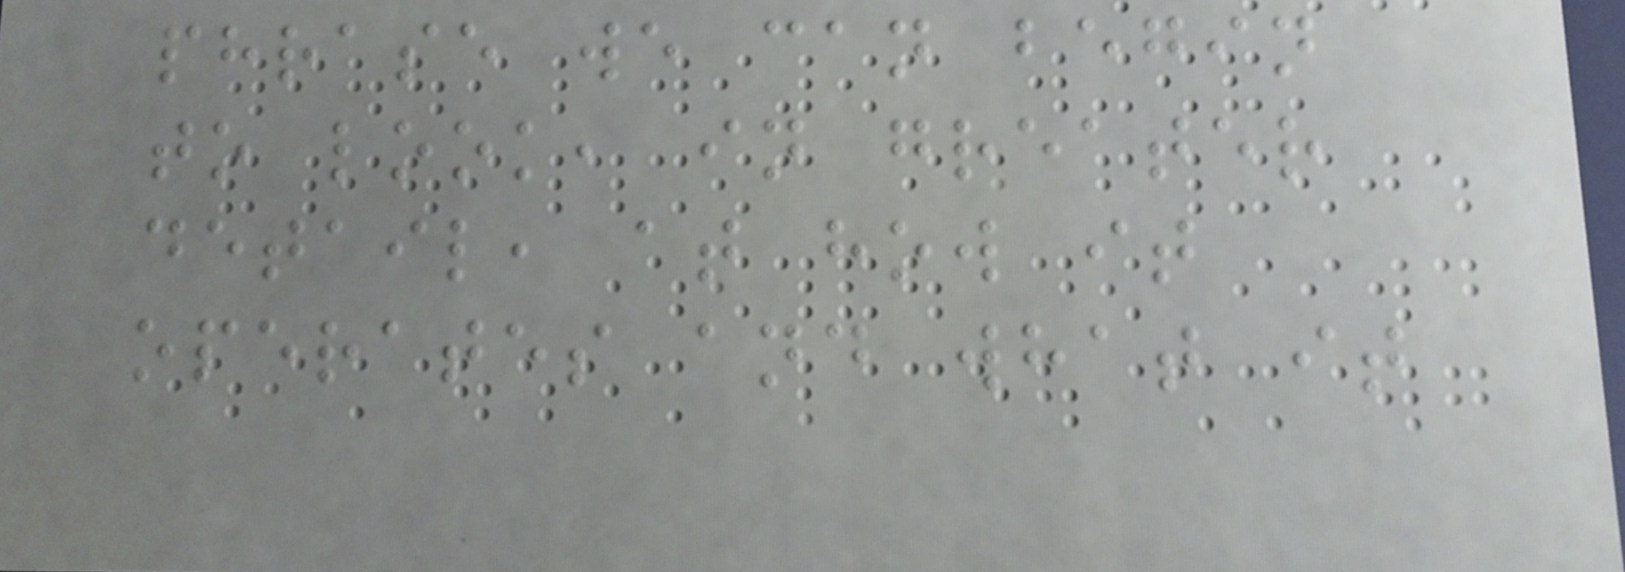phrase we can begin
to look, in greater
detail, at how it
operates and what it
